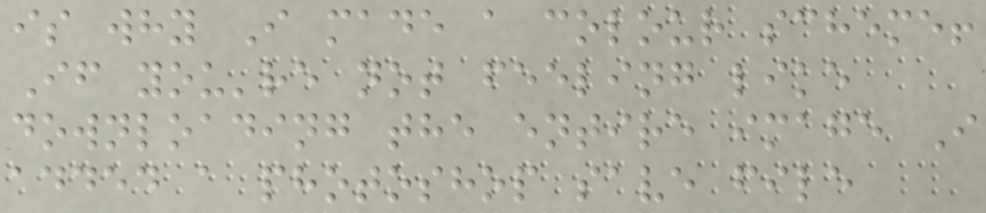is why I made a colour scheme!
If you're not feeling like
downloading the entire image I
added a photoshop save file
